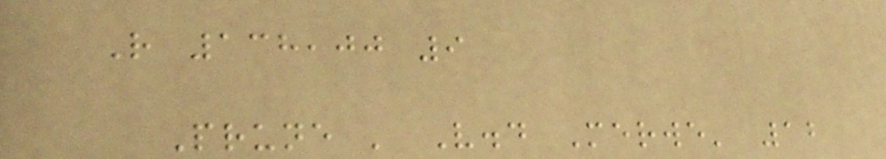R 138,00 9
Prune ' V.d Merwe' 12
